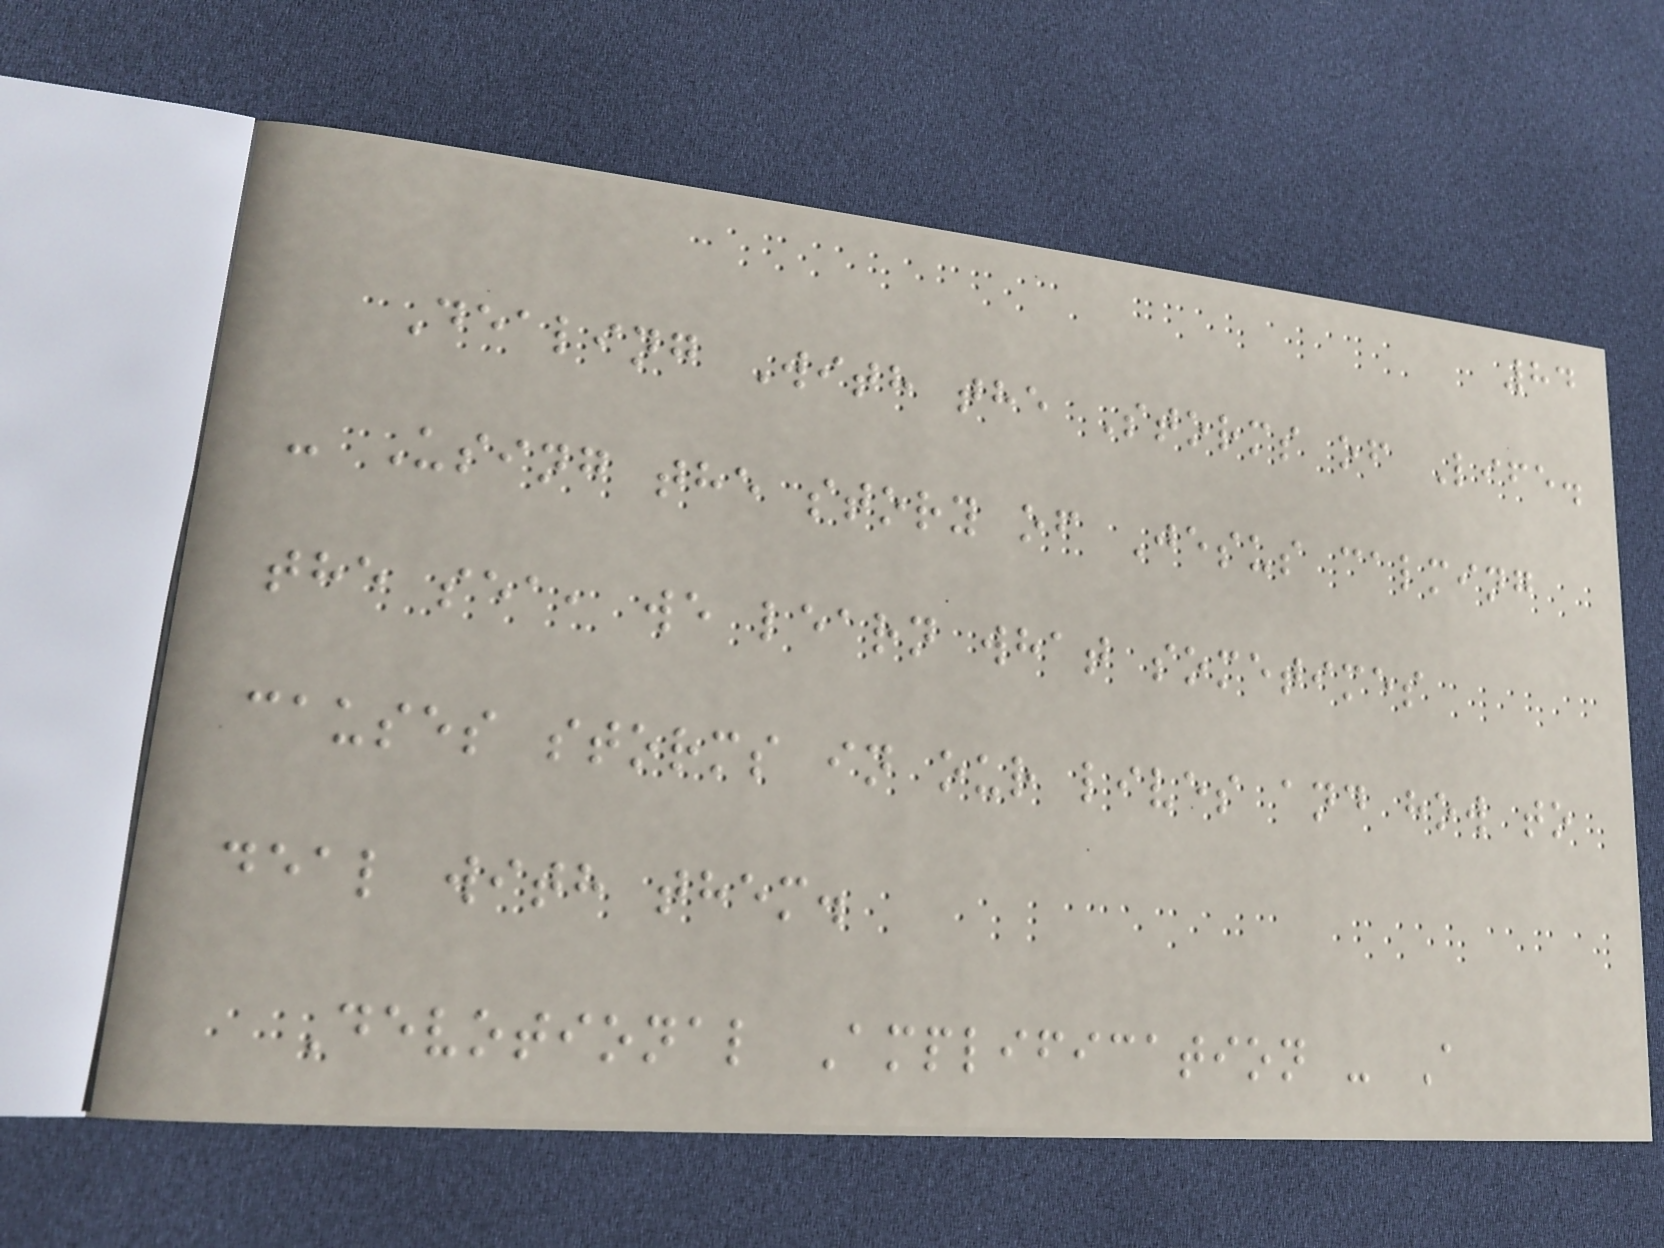84
Dealing With the Storms of Life.
- Using the story of Jesus calming
the sea, we learn what sometimes
causes storms in our lives and how to
deal with them.
Devotional Amplification - A
